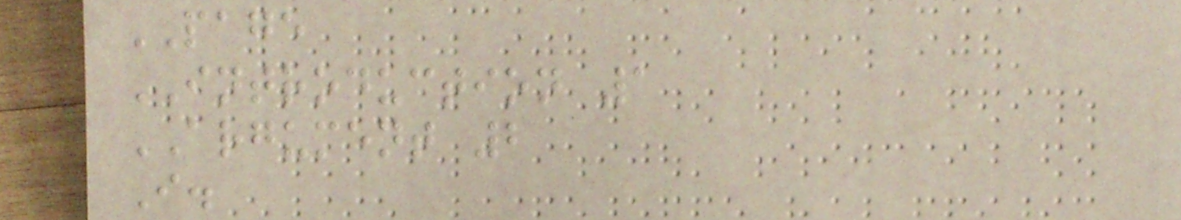PAGE
INTRODUCTION 1
ARGUMENT 2
I.
